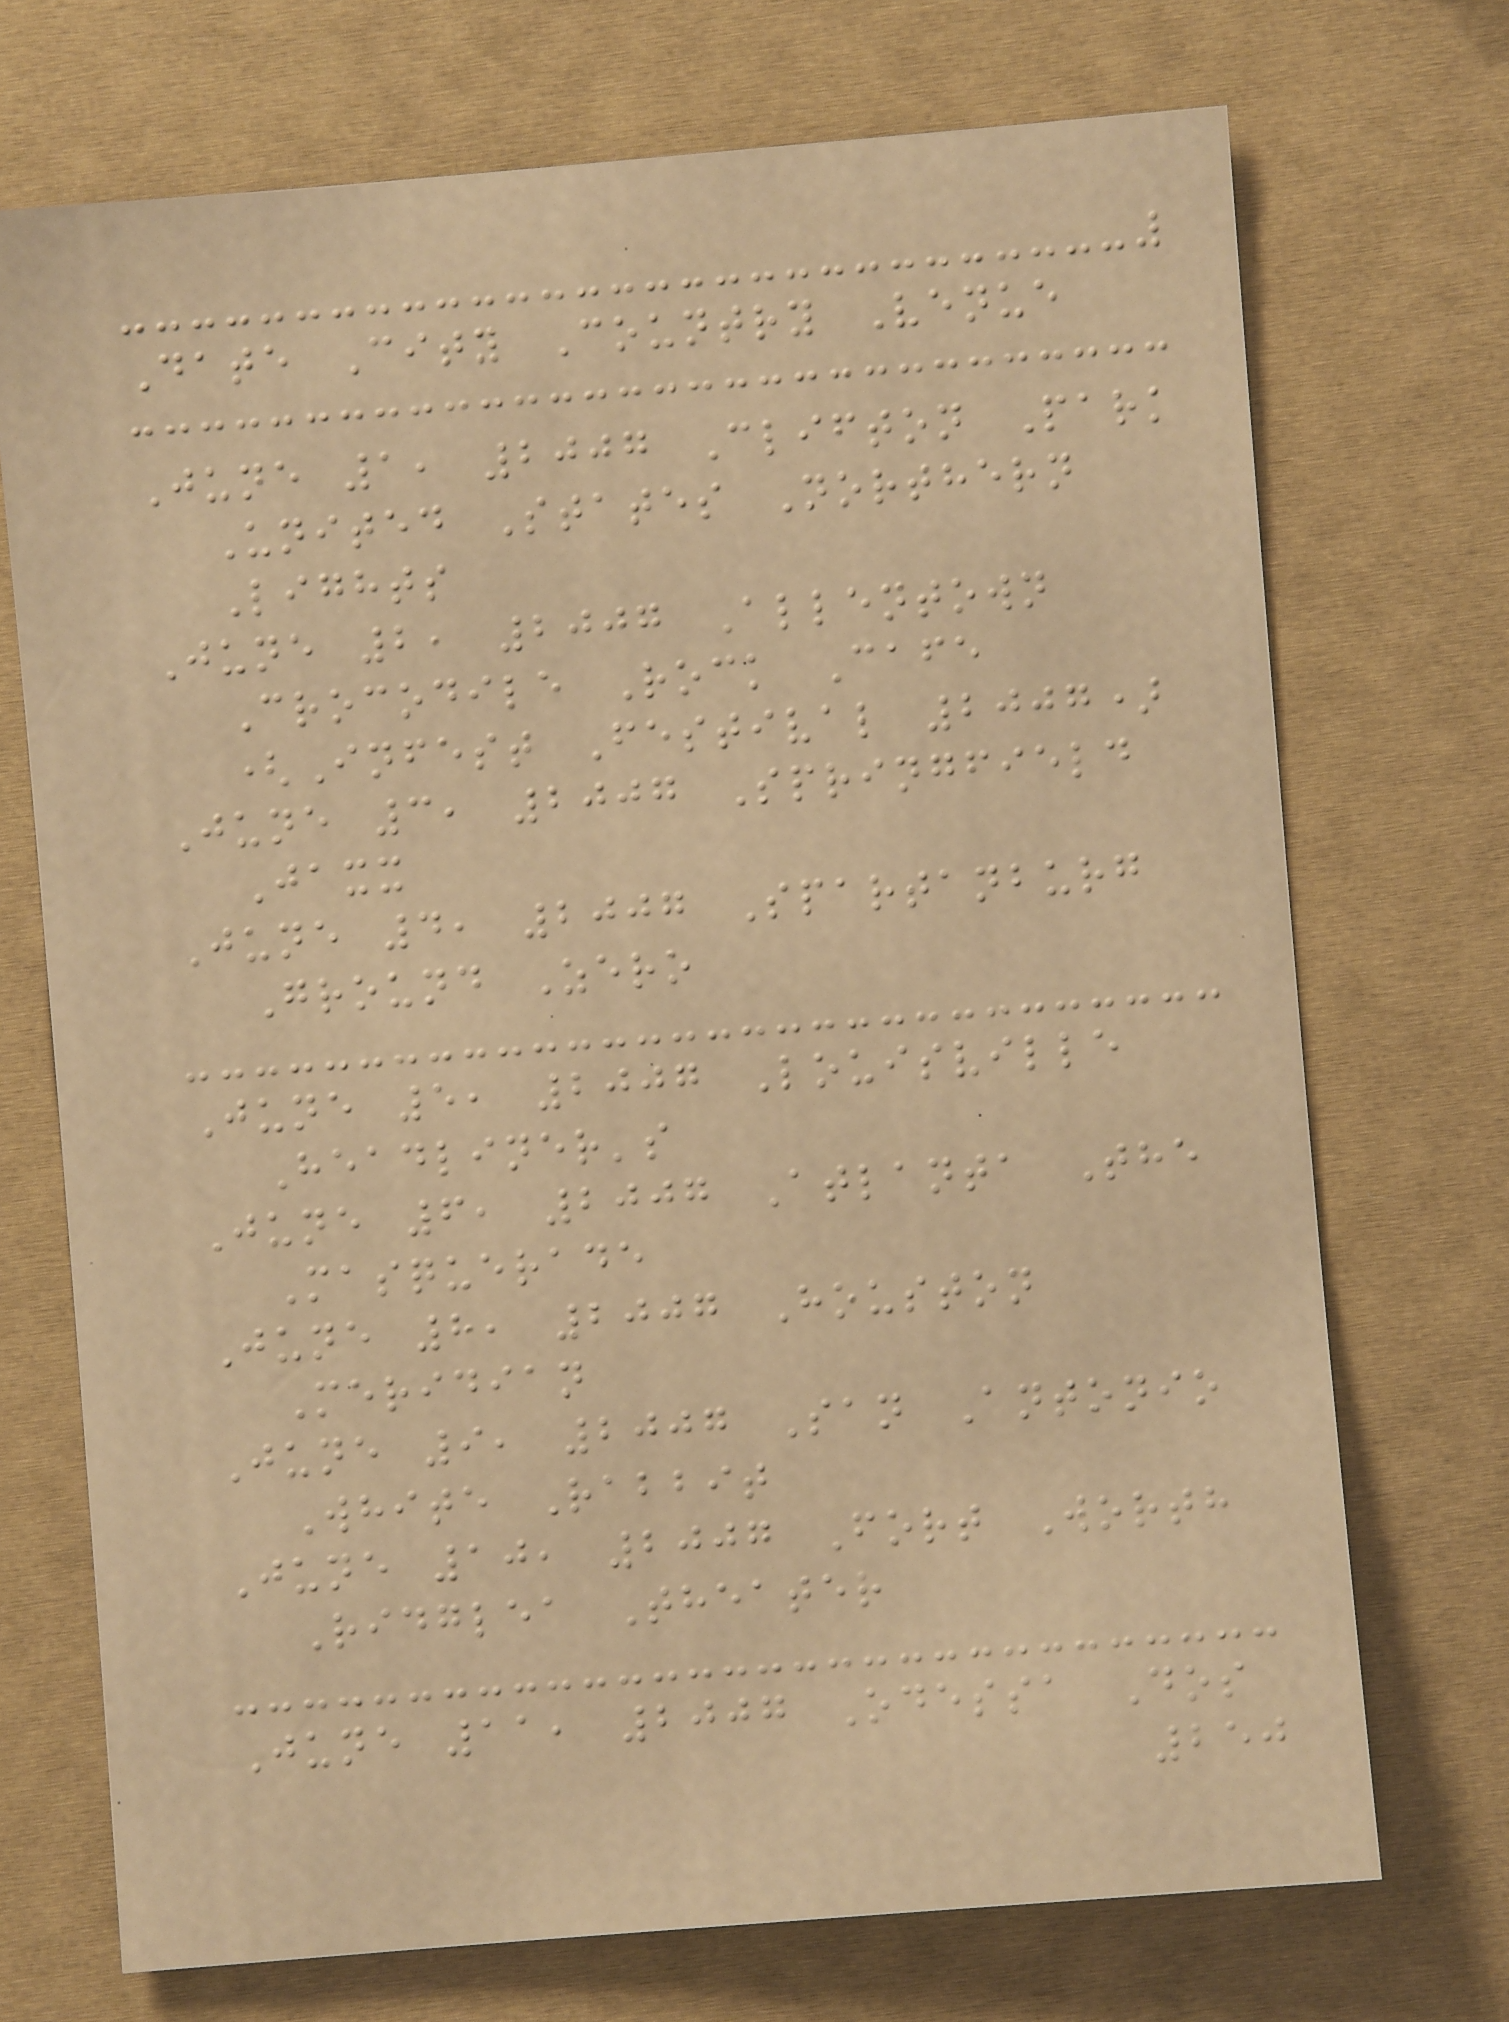Date City Country Venue
June 1, 2007 Clifton Park
United States Northern
Lights
June 2, 2007 Allentown
Crocodile Rock Cafe
(Infest Festival 2007)
June 3, 2007 Springfield
Jaxx
June 4, 2007 Spartanburg
Ground Zero
June 5, 2007 Louisville
Headliner's
June 6, 2007 Atlanta The
Masquerade
June 8, 2007 Houston
Meridian
June 9, 2007 San Antonio
White Rabbit
June 10, 2007 Fort Worth
Ridglea Theater
June 11, 2007 Odessa Dos
250
